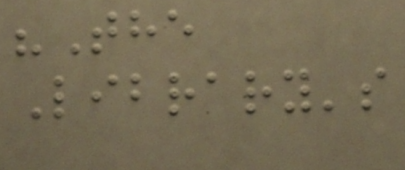"The
Library's
